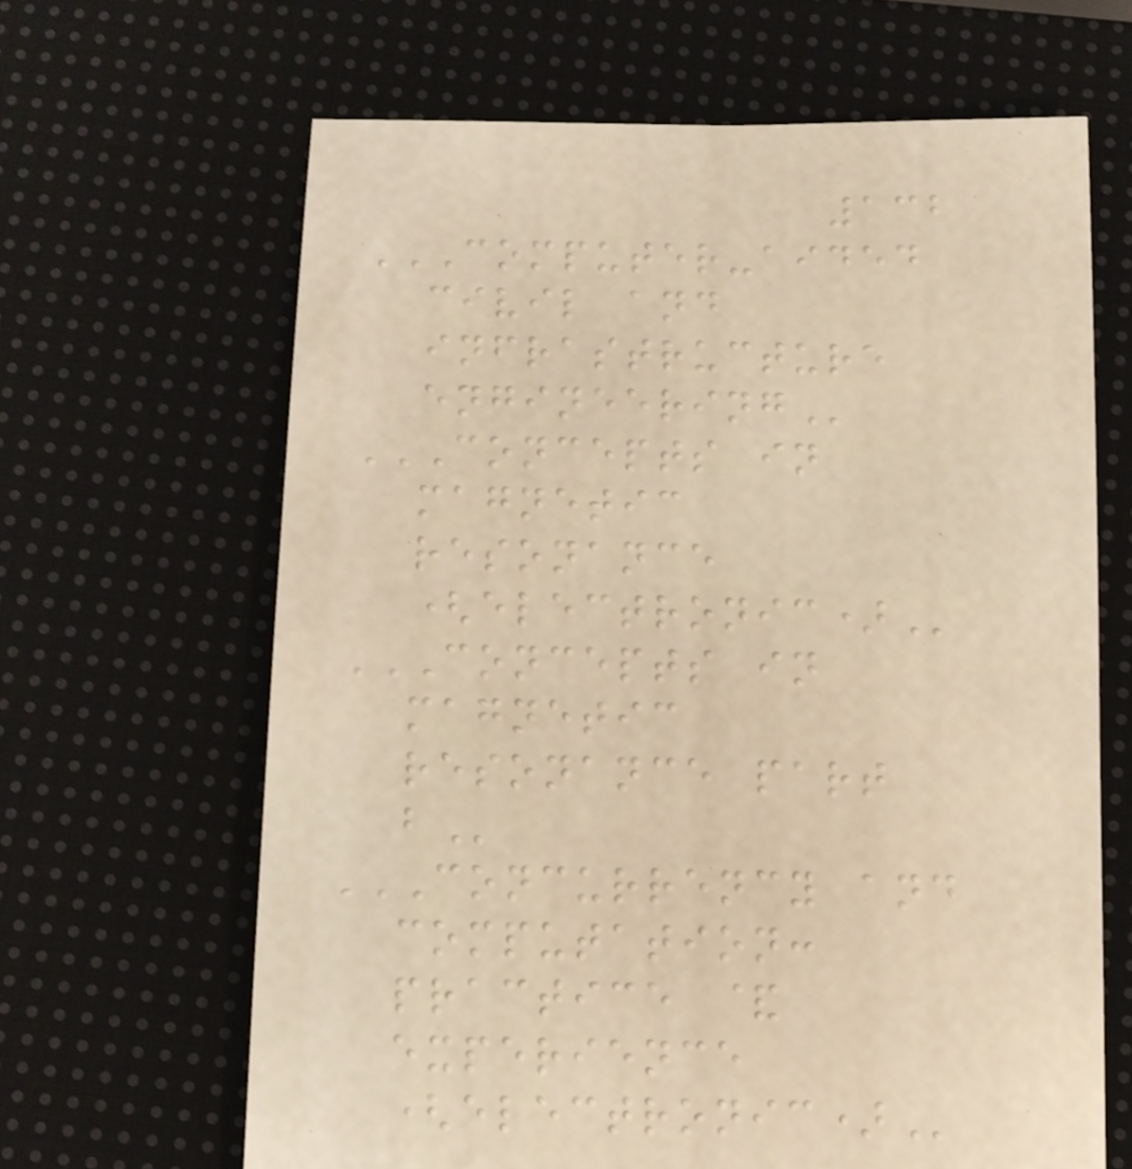132
COMPUTER-AIDED
CIVIL AND
INFRASTRUCTURE
ENGINEERING
CONCEPTS IN
MAGNETIC
RESONANCE
(ELECTRONIC)
CONCEPTS IN
MAGNETIC
RESONANCE PART
B
CONCURRENCY AND
COMPUTATION:
PRACTICE &
EXPERIENCE
(ELECTRONIC)
